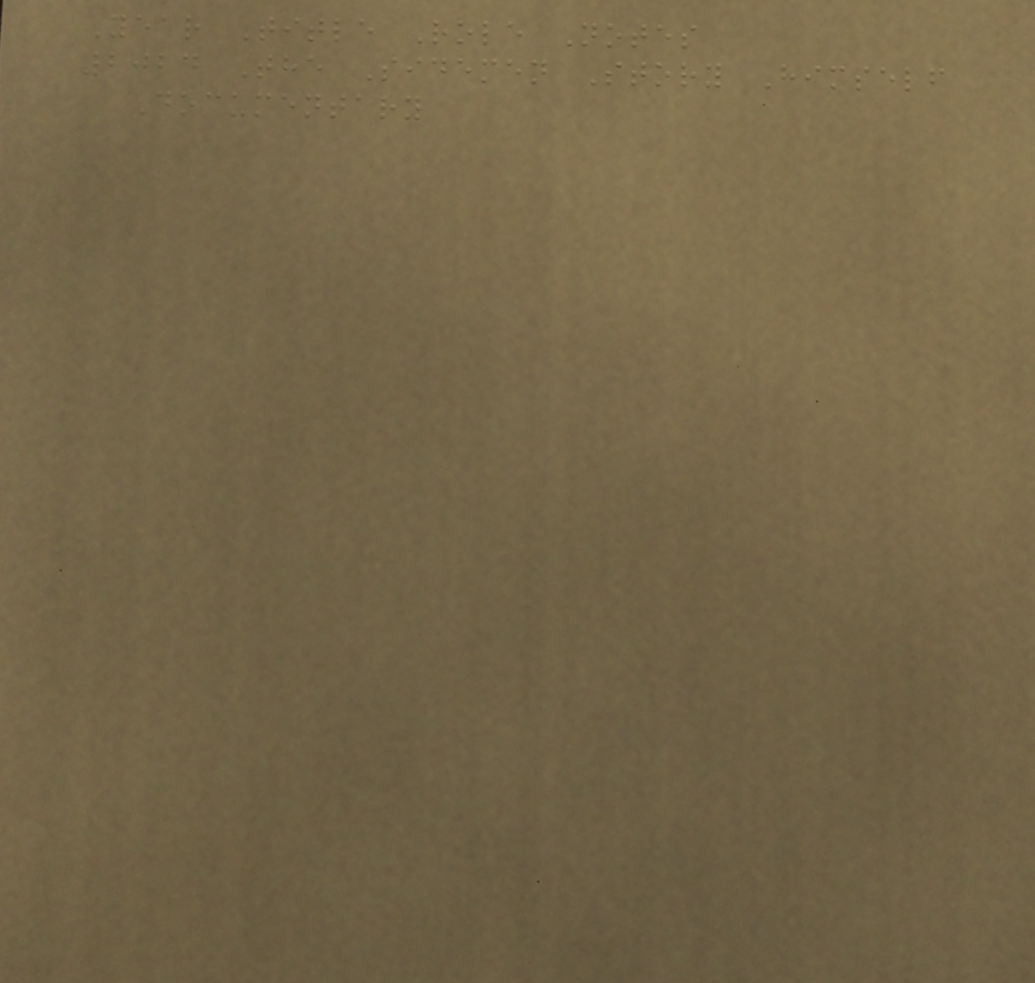Year Title Role Notes
2024 The Sidemen Story Himself
Documentary
